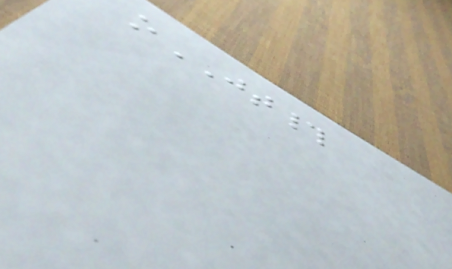oJT#
